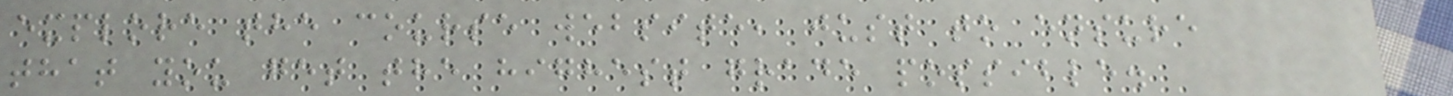explore the course website, just to ensure
that you get the highest grade possible.
